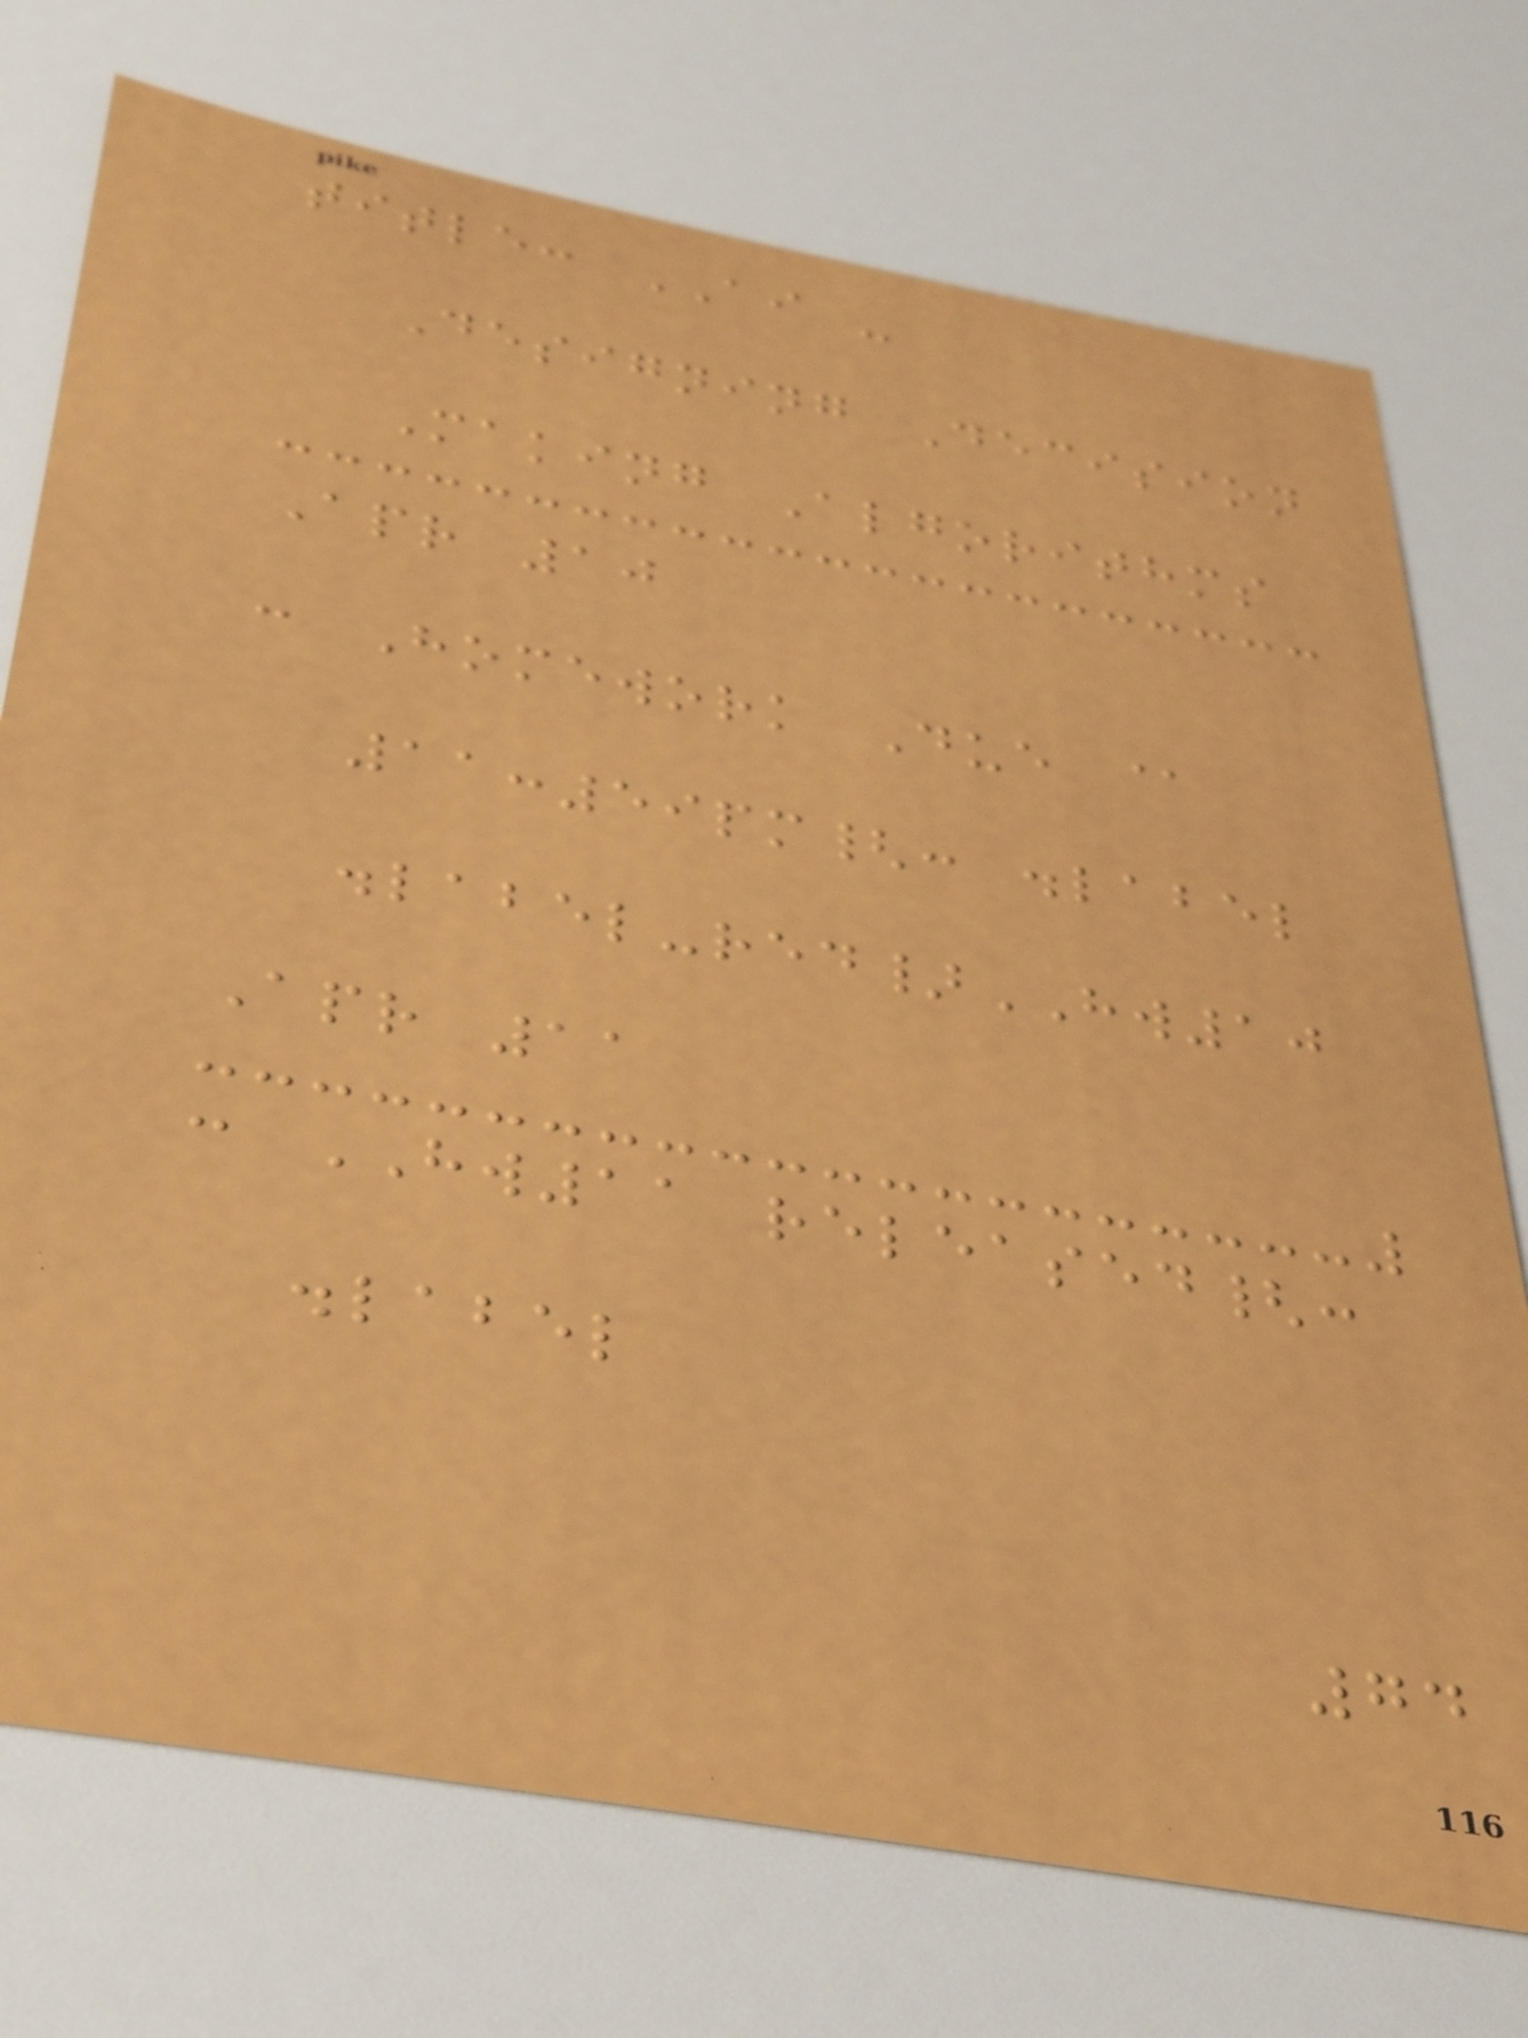title: AI -
Designing Decision
Making Algorithms
Apr 10
: Homework Due @
11:59pm{: .label
.label-red}HW10
Apr 11
: HW11 released{:
.label
74
